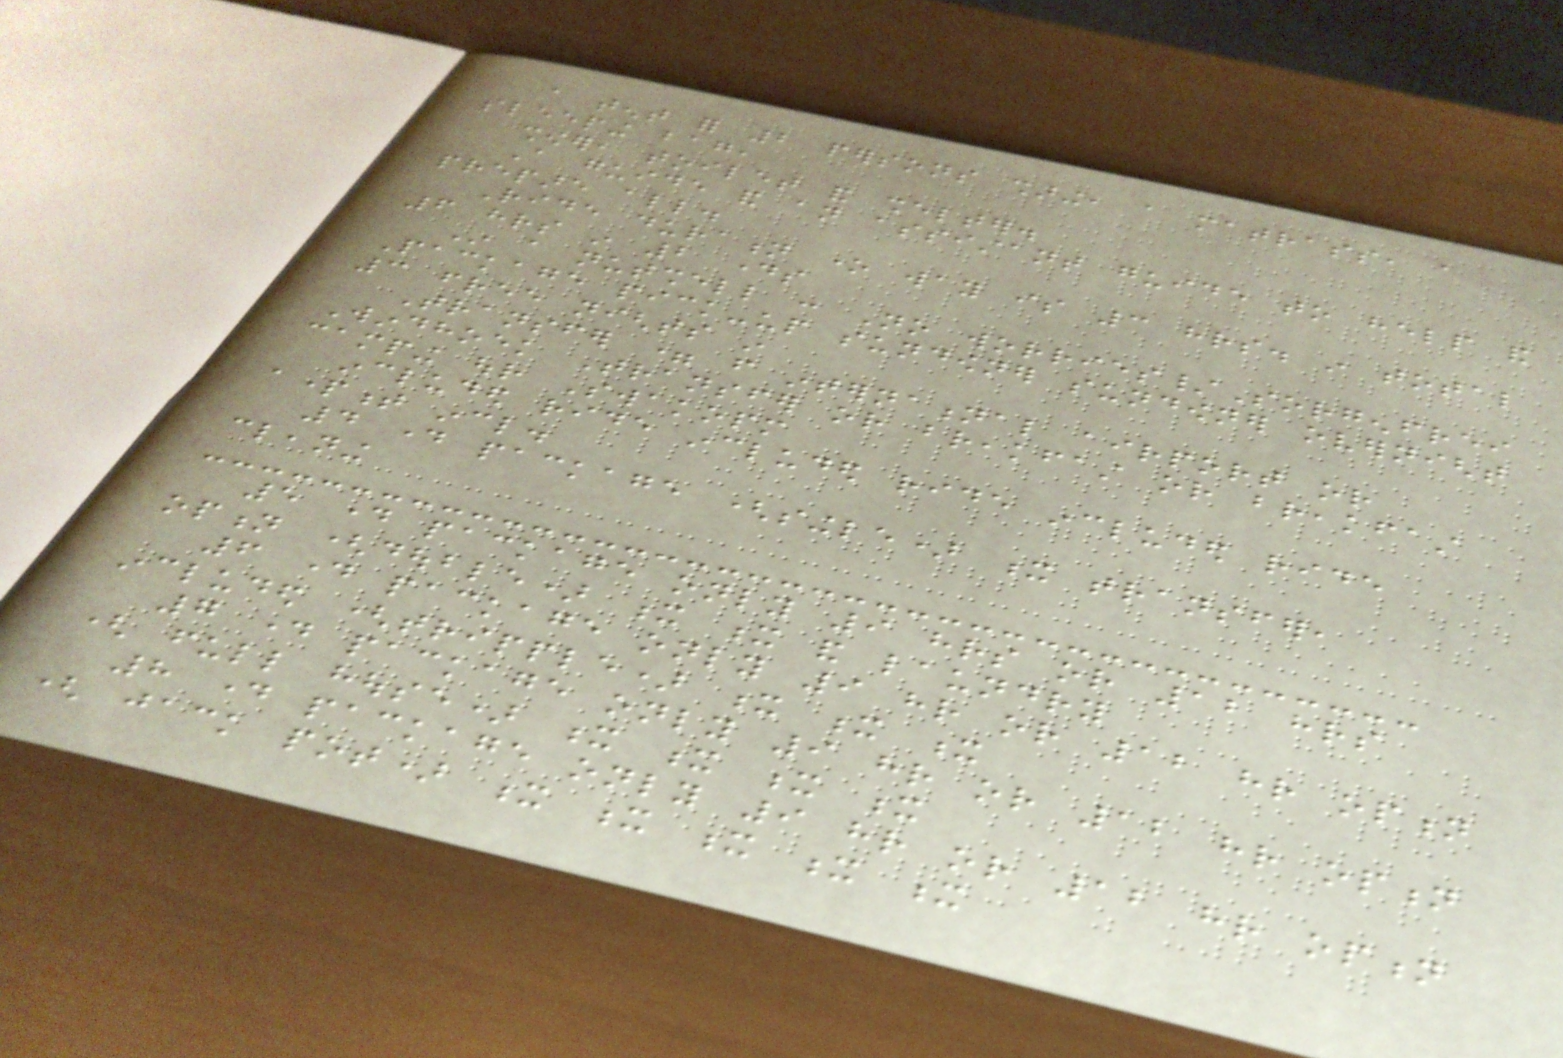a tent for 2 persons sharing, a matrass, a
sleeping bag,
shower, toilet and shelter.
A guide and an assistant guide to help and
prepare all.
Ride duration one way is 3 hrs. in total
6 hrs in 2 days
In a nutshell : No worries/Sorgenfrei
Package pick-up sundowner sundowner overnight
3 free nights in
Transfer = from international airport or
Windhoek Transfer or breakfast or breakfast
camping our Swakopm
included ride included ride included ride
apartment incl.
4 day package (single) x transfer,
cleaning
5 day package only 9 hrs or 12 hrs
option (double) x x and laundry
6 day package only 9 hr or 12 hr option
included (tripple) x x x
7 day package only 9 hr or 12 hr option
( full house) x x x x
8 day package only 9 hr or 12 hr option
( jack pot) x x x x x
